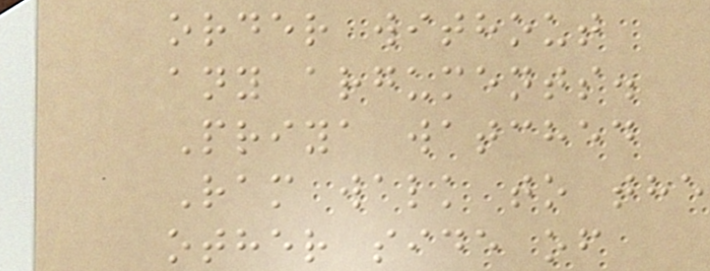order without
any arguments.
Priya watched
Ram walk to the
other side of
